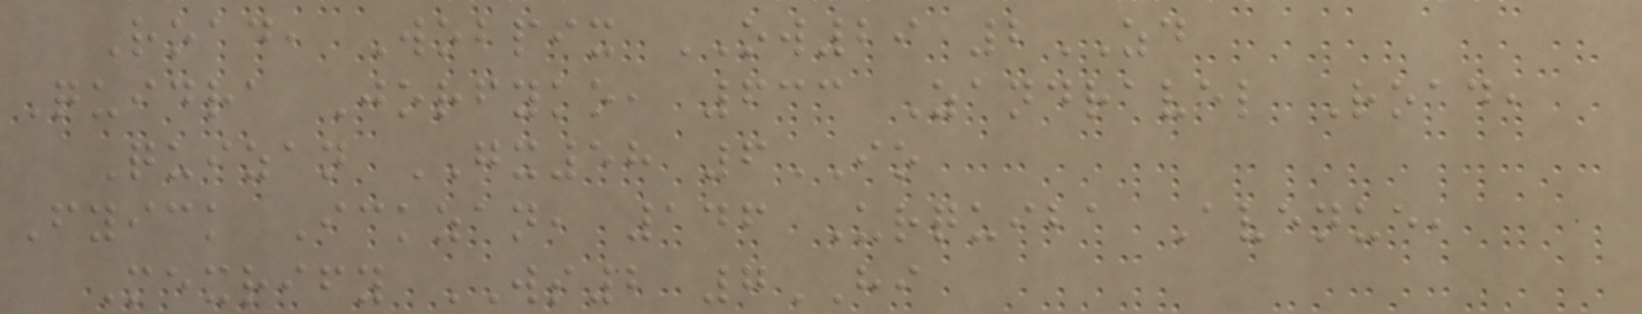Road, Wobpix OW29 2ZD
Quidra Jorfyko, 633 Zandravel Road,
Quizan GX58 6IO
Fyick Ickzan, 146 Urquiba Avenue,
Mexrify WS2 7HI
